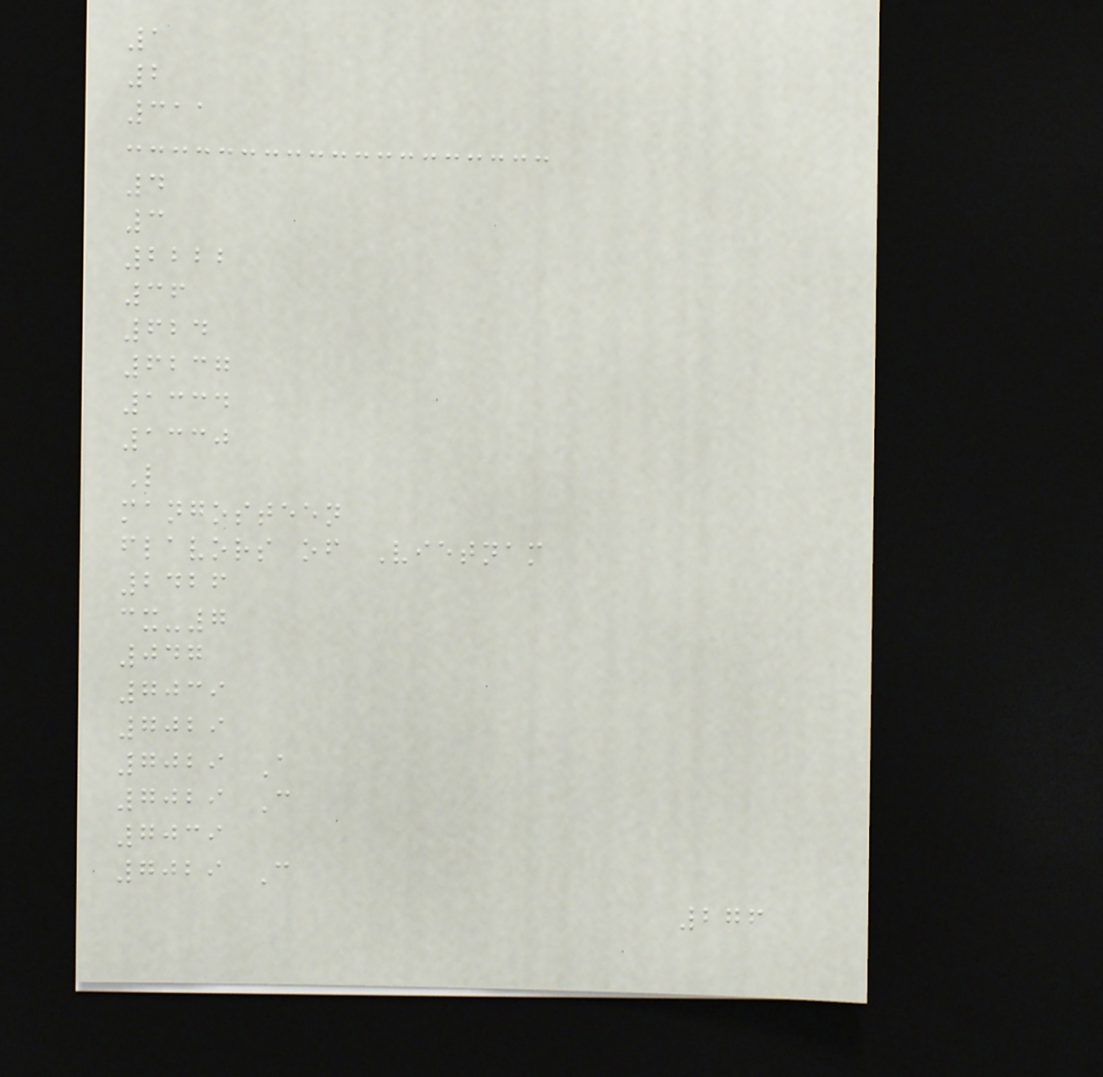1
2
311
4
3
2222
36
624
6237
1334
1330
L
mangosteen
flavors of Vietnam
2426
cx-7
047
7039
7029
7029 A
7029 C
7039
7029 C
276
